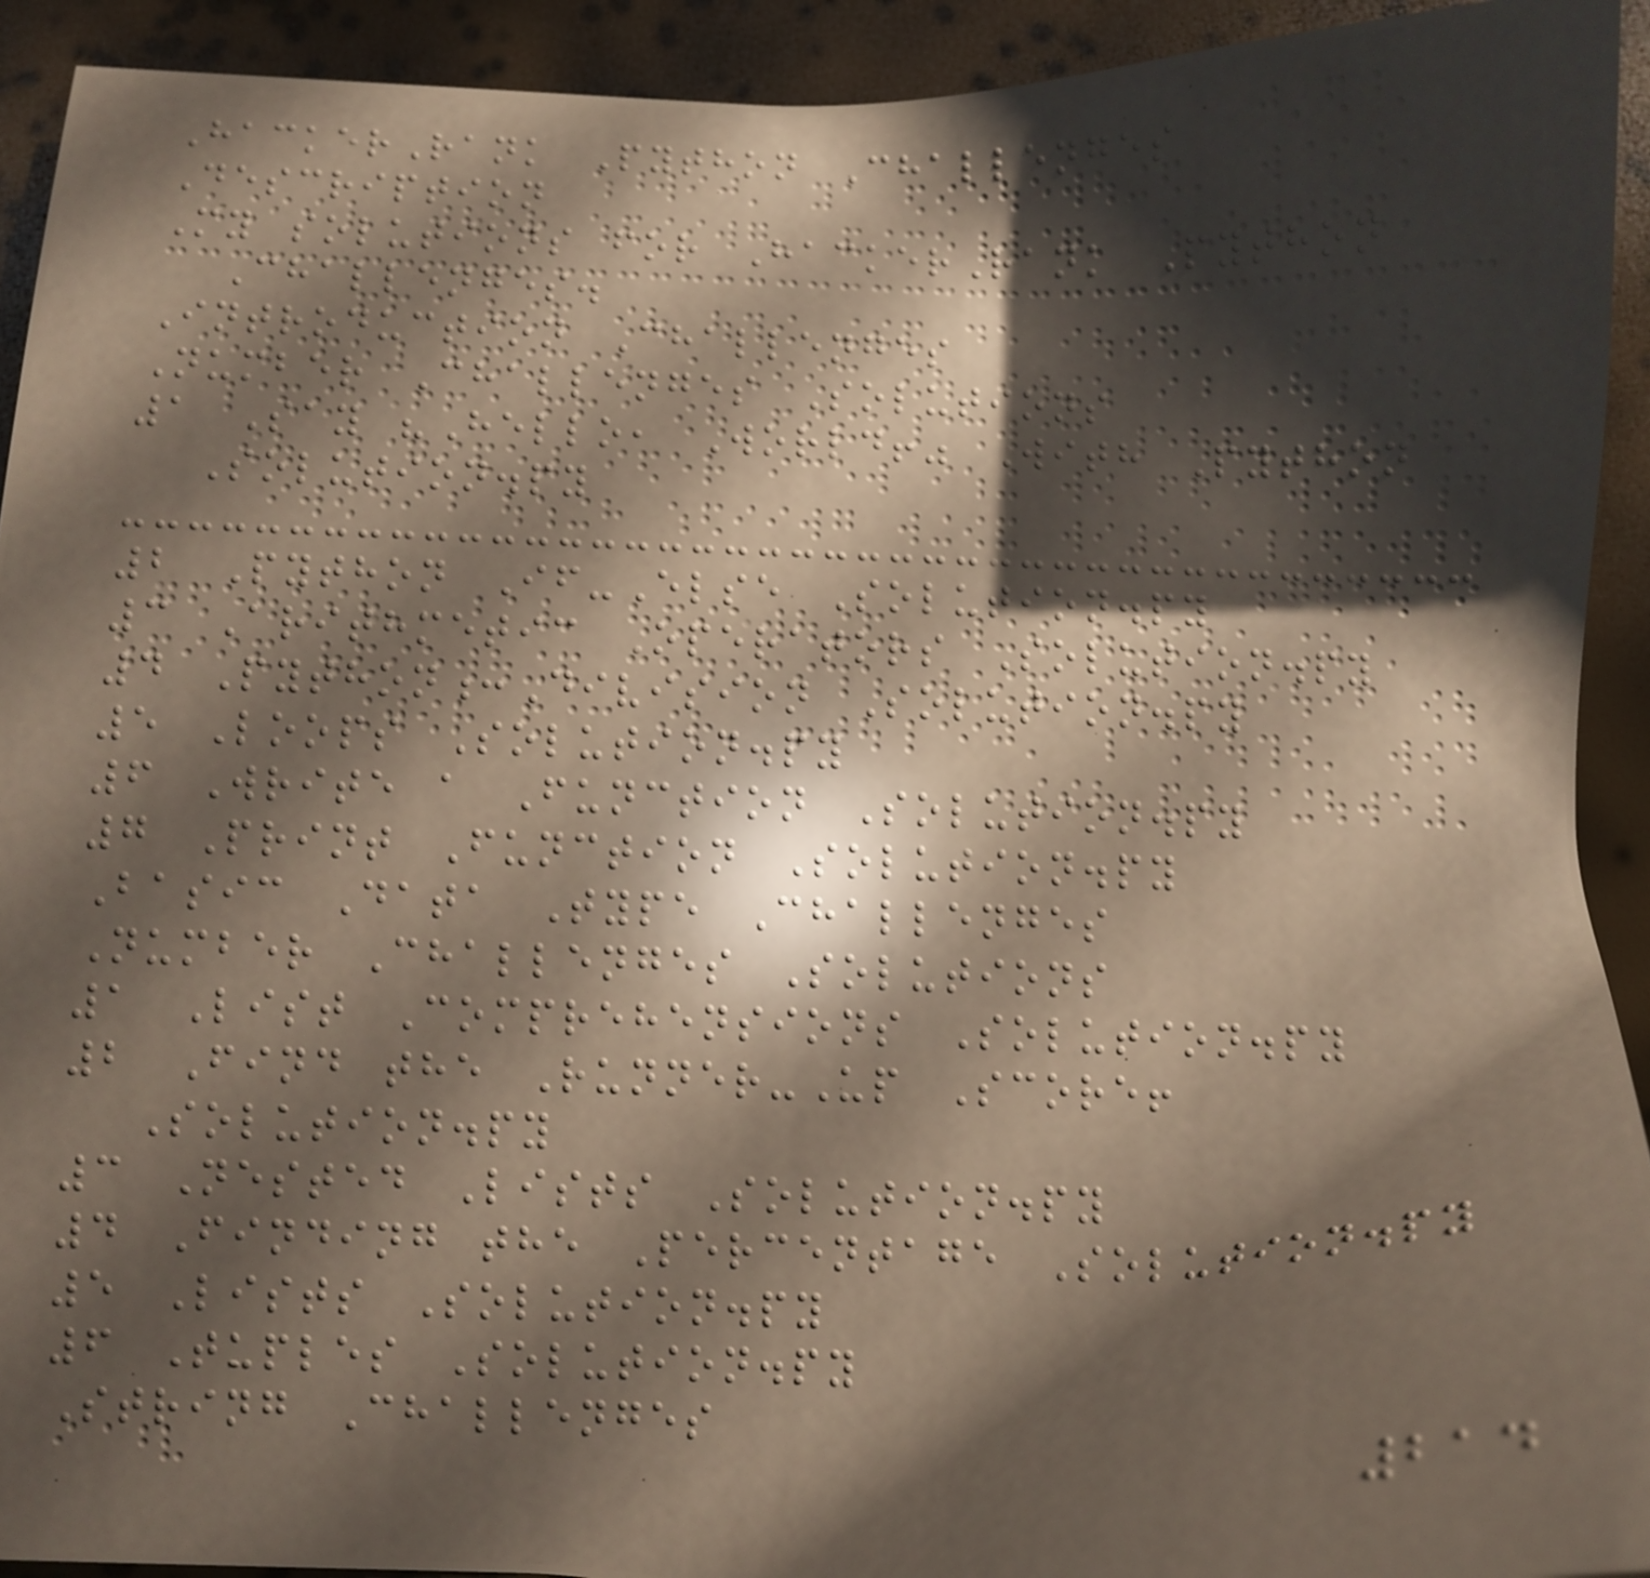HackerRank Python Challenges
Description
My solutions for HackerRank Python
Challenges.
Introduction Challenges
Number Challenges Solutions
1 Say "Hello, World!" With Python
Solution.py
2 Python If-Else Solution.py
3 Arithmetic Operators Solution.py
4 Python:Division Solution.py
5 Loops Solution.py
6 Write a Function Solution.py
7 Print Function Solution.py
Basic Data Type Challenges
Number Challenges Solutions
1 List Comprehensions Solution.py
2 Find the Runner-Up Score!
Solution.py
3 Nested Lists Solution.py
4 Finding the Percentage Solution.py
5 Lists Solution.py
6 Tuples Solution.py
String Challenges
214
